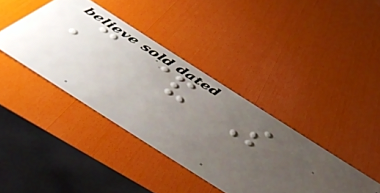C & S
